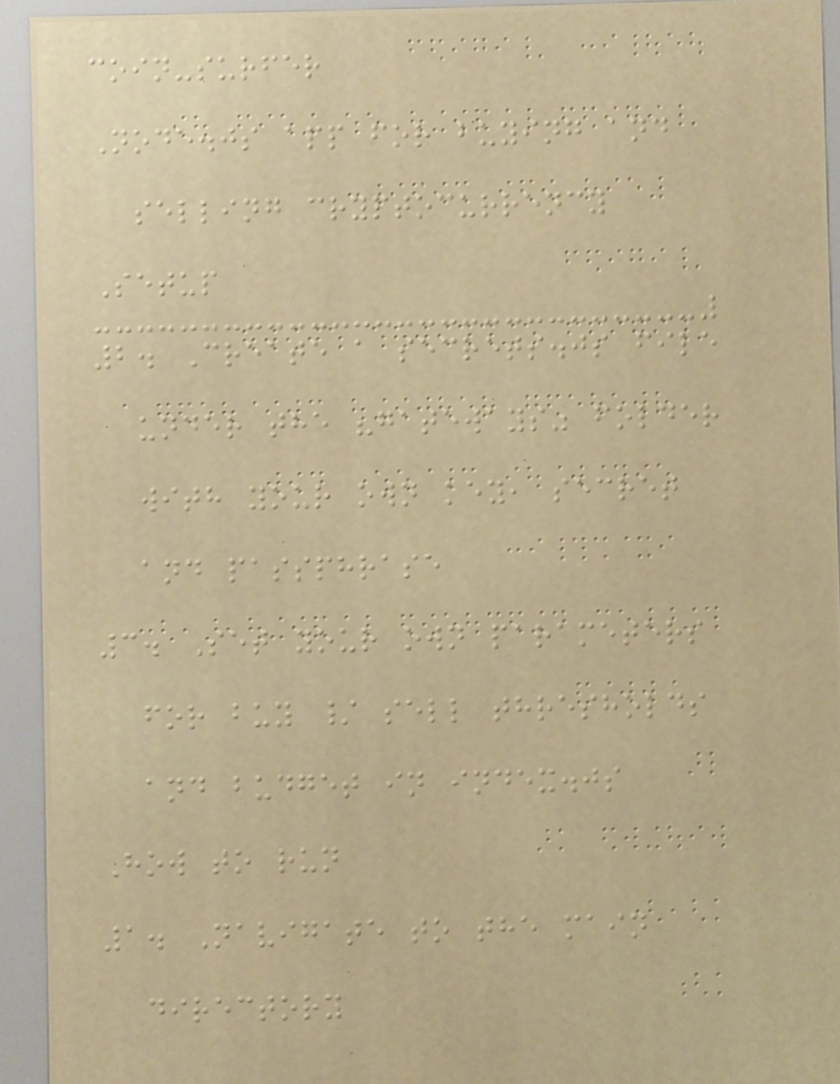coin-surfer
Node.js app for buying and
selling cryptocurrency
Setup
2. Create a secrets.js file
under the "gateways" folder
with your own key, secret
and passphrase
3. Set your own parameters
for buy / sell thresholds
and budget in index.js
How to run
1. Navigate to the main
directory
